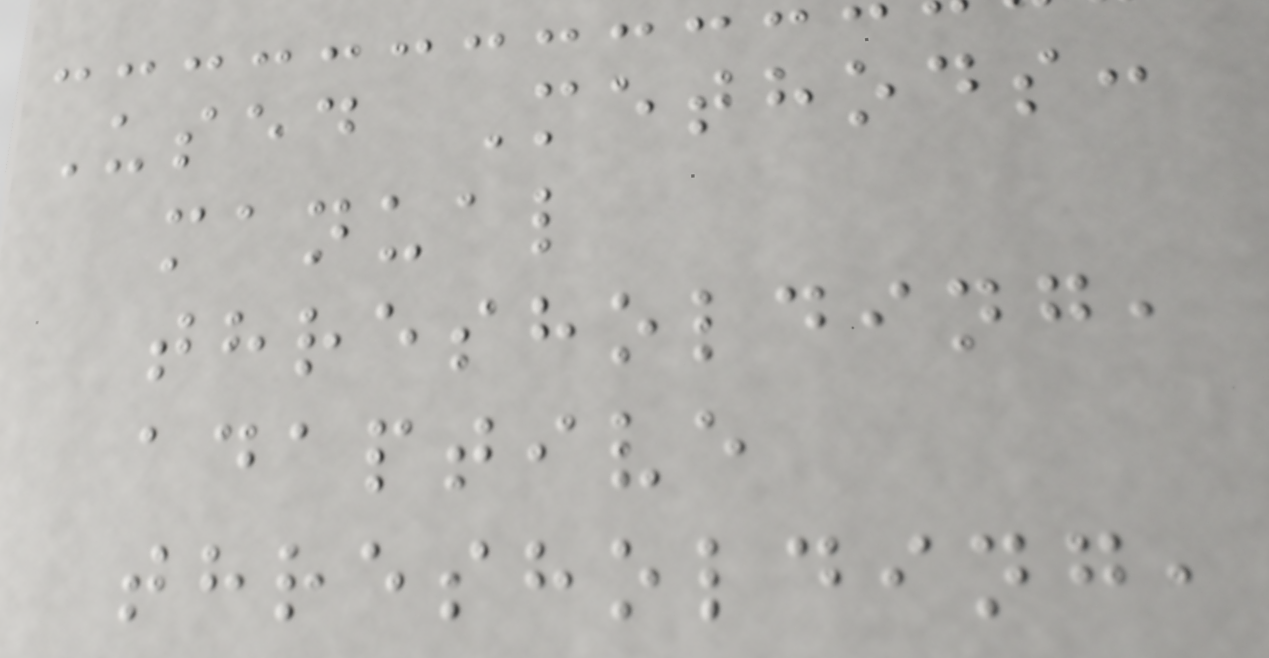Used Methods:
manual
thresholding,
adaptive
thresholding,
